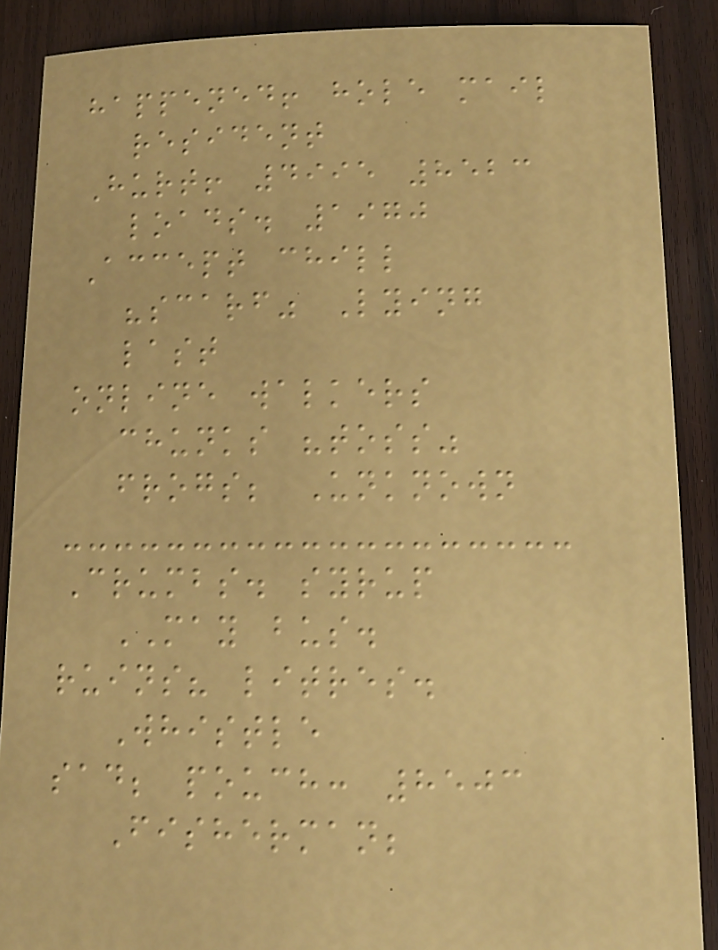happened! hole mail
resident
Hurt! 4995 8523
loads. 1970
Accept chill
"scarf" Lying
last
online walkers
chunks "toss"
frogs; Unknown
Crumbs. syrup
MAY bus.
ruins? litres.
Whistle
sad; pouch: 8503
Fisherman;
